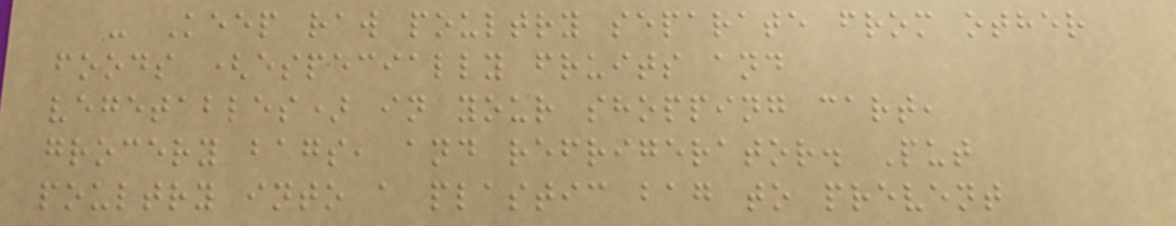- Keep raw poultry separate from other
foods (especially fruits and
vegetables) in your shopping cart,
grocery bags, and refrigerator. Put
poultry into a plastic bag to prevent
